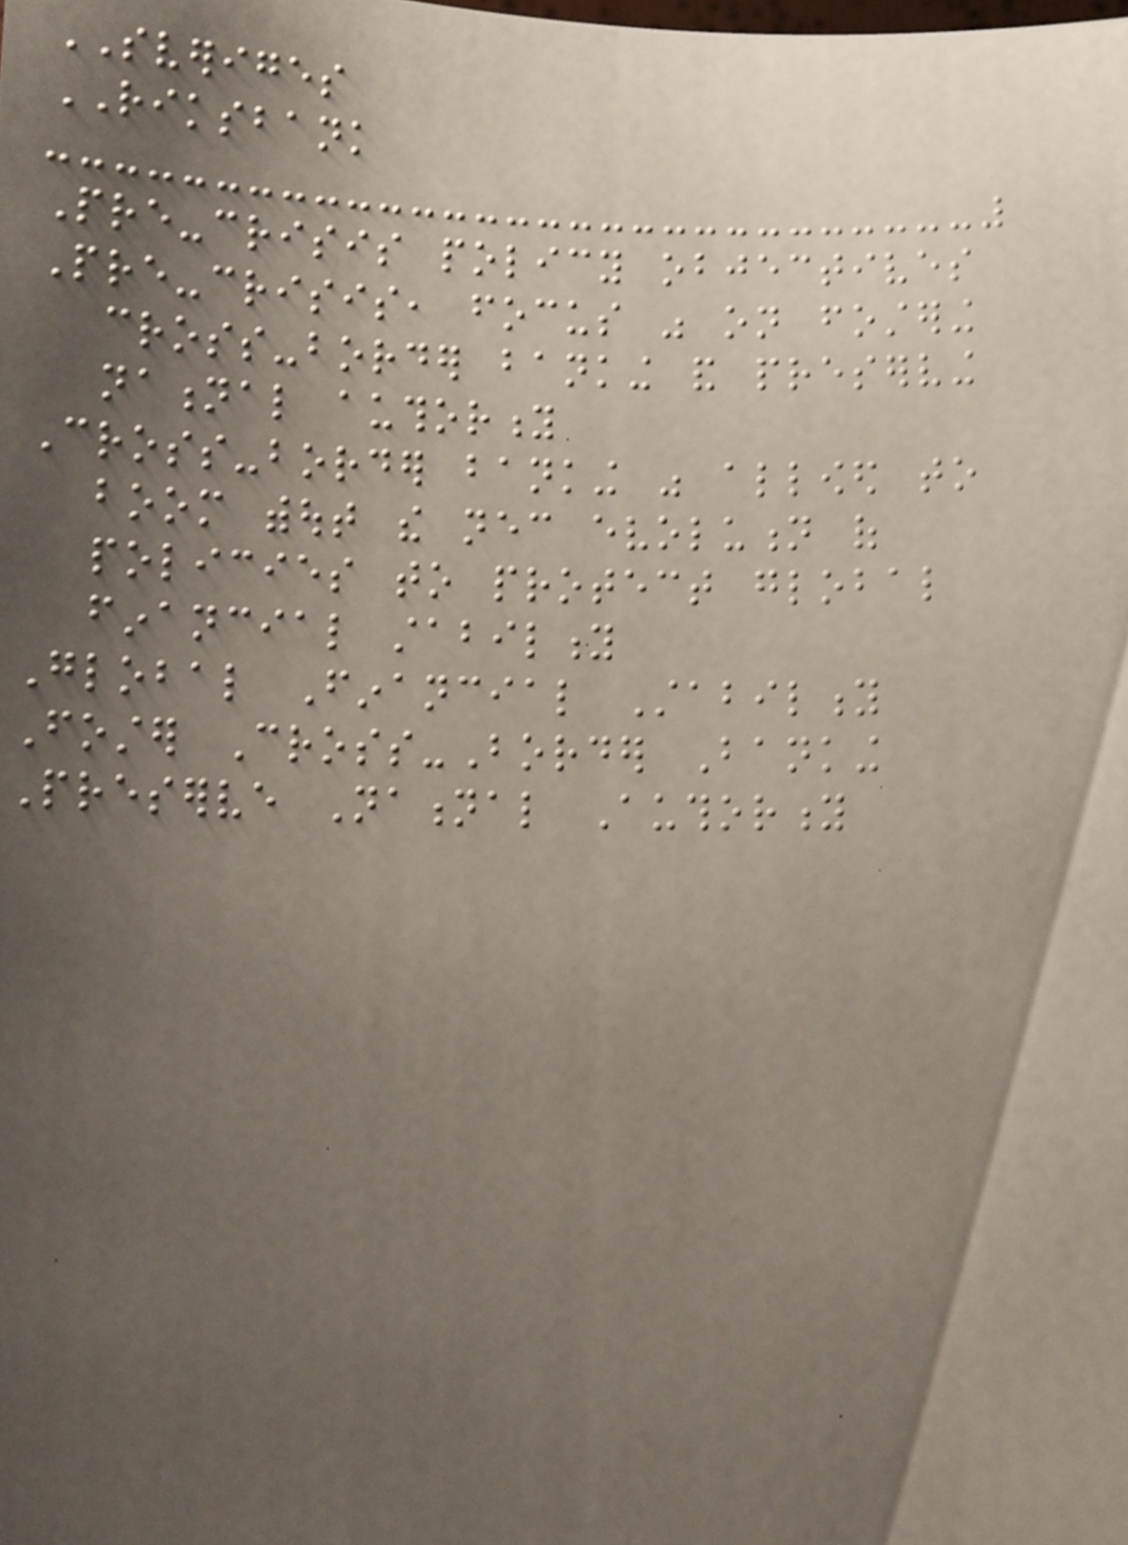SVERIGES
RIKSBANK
Pre-crisis policy objectives
Pre-crisis, focus was on fostering
cross-border banking and preserving
national authority
Cross-border banking was allowed to
boom without the necessary evolution of
policies to protect global
financial stability
Global Financial Stability
Foster Cross-Border Banking
Preserve National Authority
